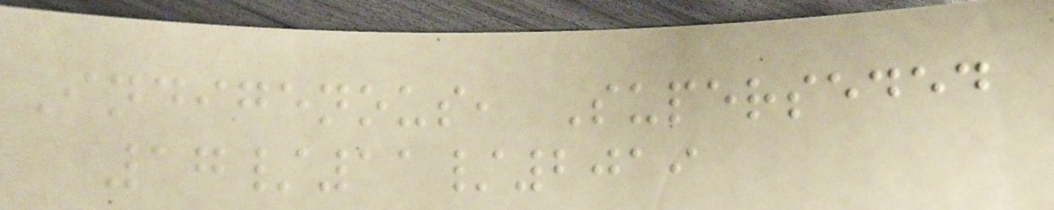Indigenous, Superseded
17/11/2019
